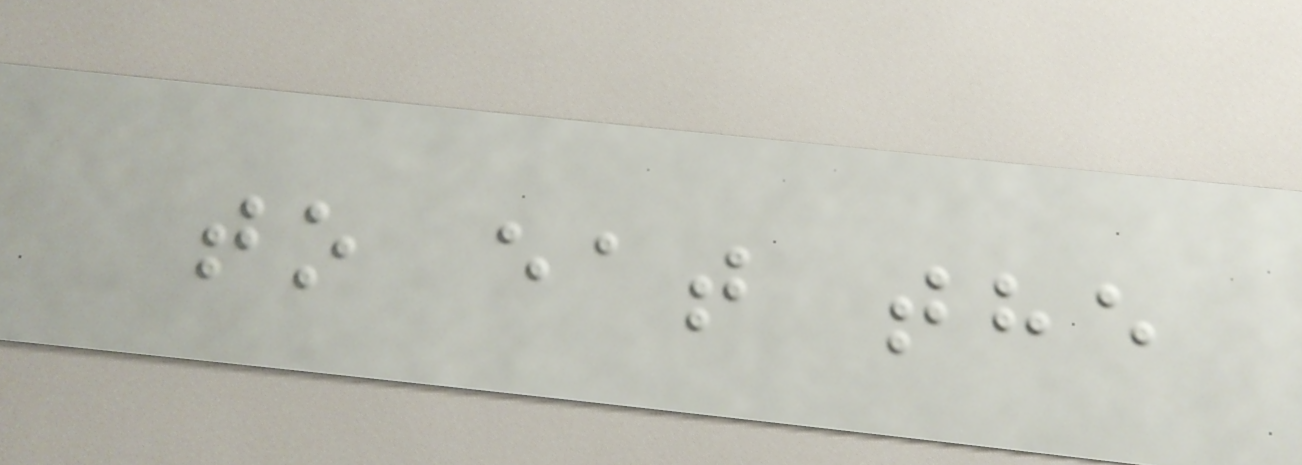to eat the
